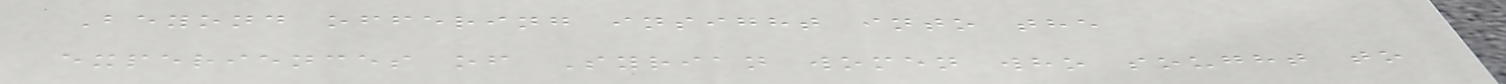Beyond offering insight into the
experiences of Syrian women who sought to
